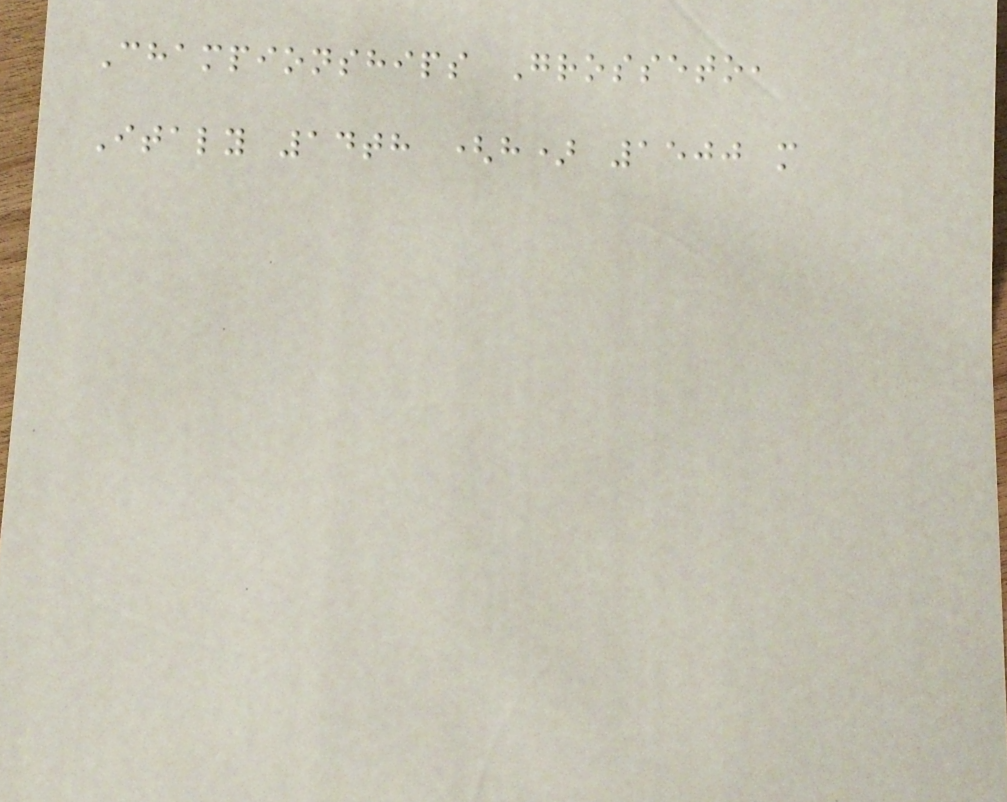Championships Grosseto,
Italy 14th (h) 1500 m
